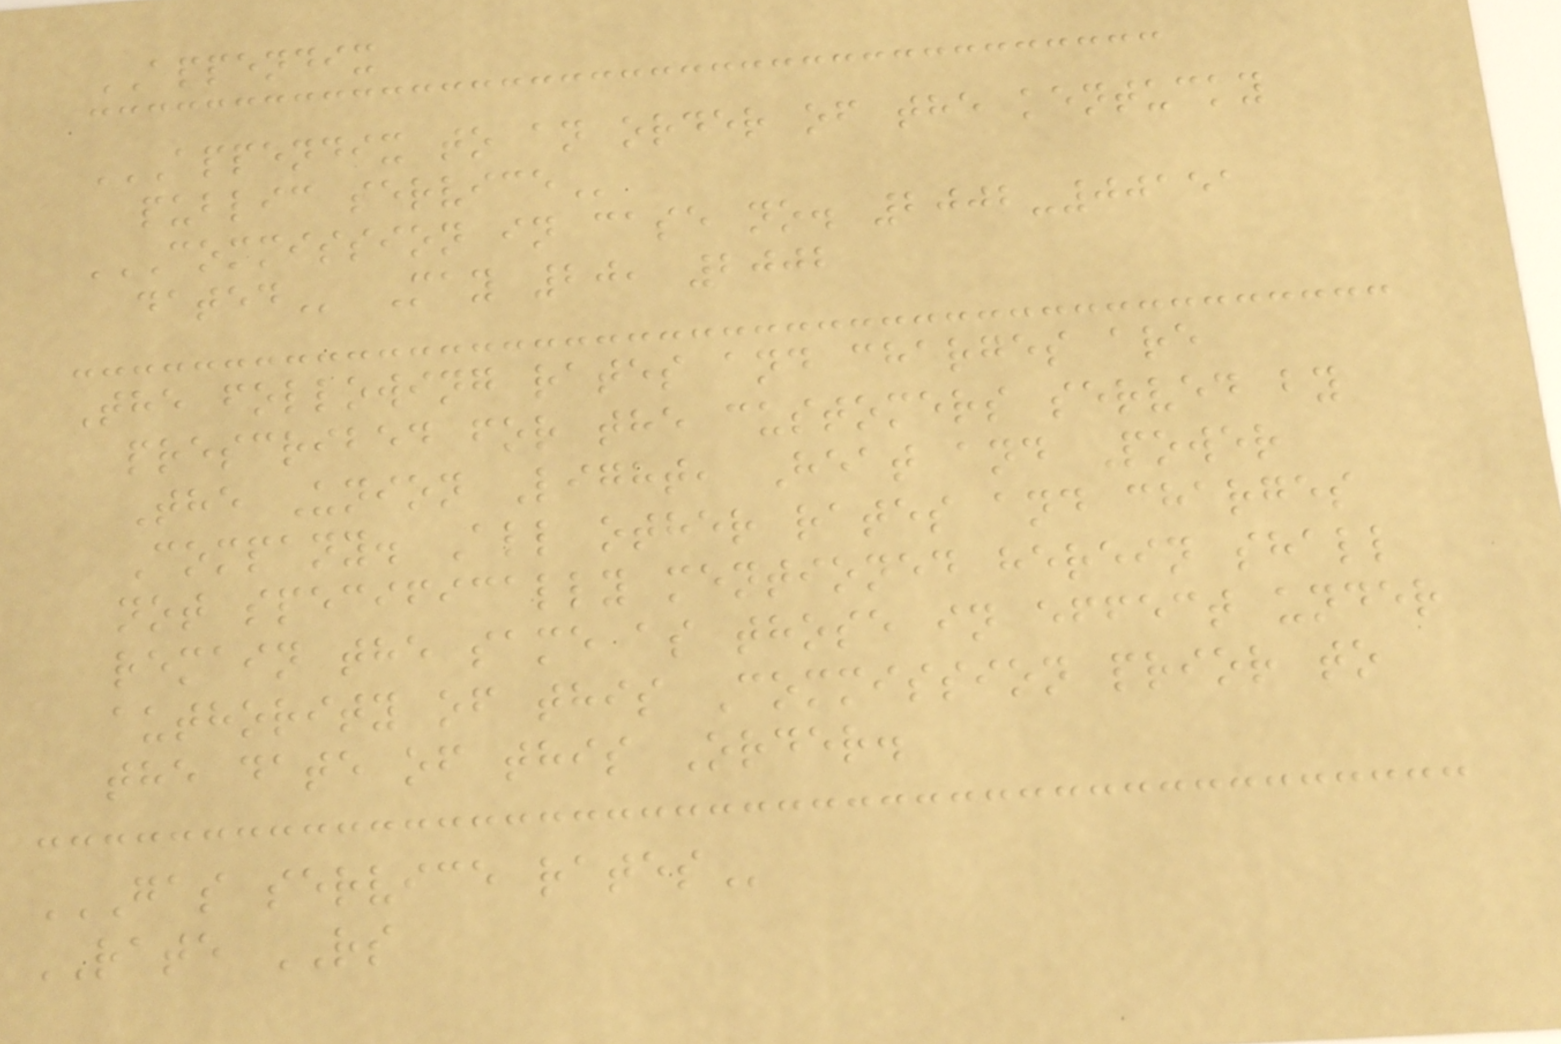APPENDIX
APPENDIX TO AN ORDER OF THE KENTUCKY
PUBLIC SERVICE
COMMISSION IN CASE NO. 2002-00151
DATED May 20, 2002
The following rates and charges are
prescribed for the customers served by
The Union Light, Heat and Power
Company. All other rates and charges
not specifically mentioned herein shall
remain the same as those in effect under
authority of this Commission prior to
the date of this Order.
GAS SERVICE RATES
RATE RS
